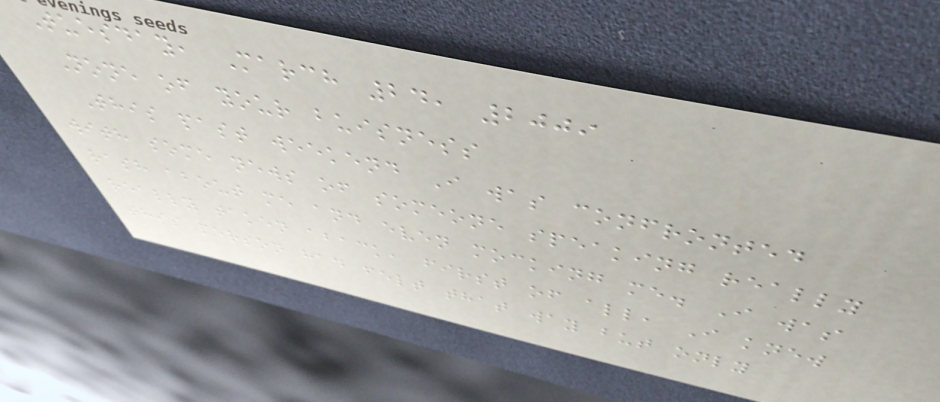Tuesday, March 24, 2009
None of your buisness
This past weekend I was confronted
with some news of someone speaking really
rash about me and even mocking me. I was
really taken aback, first of all, I knew
this person had felt that way but only
